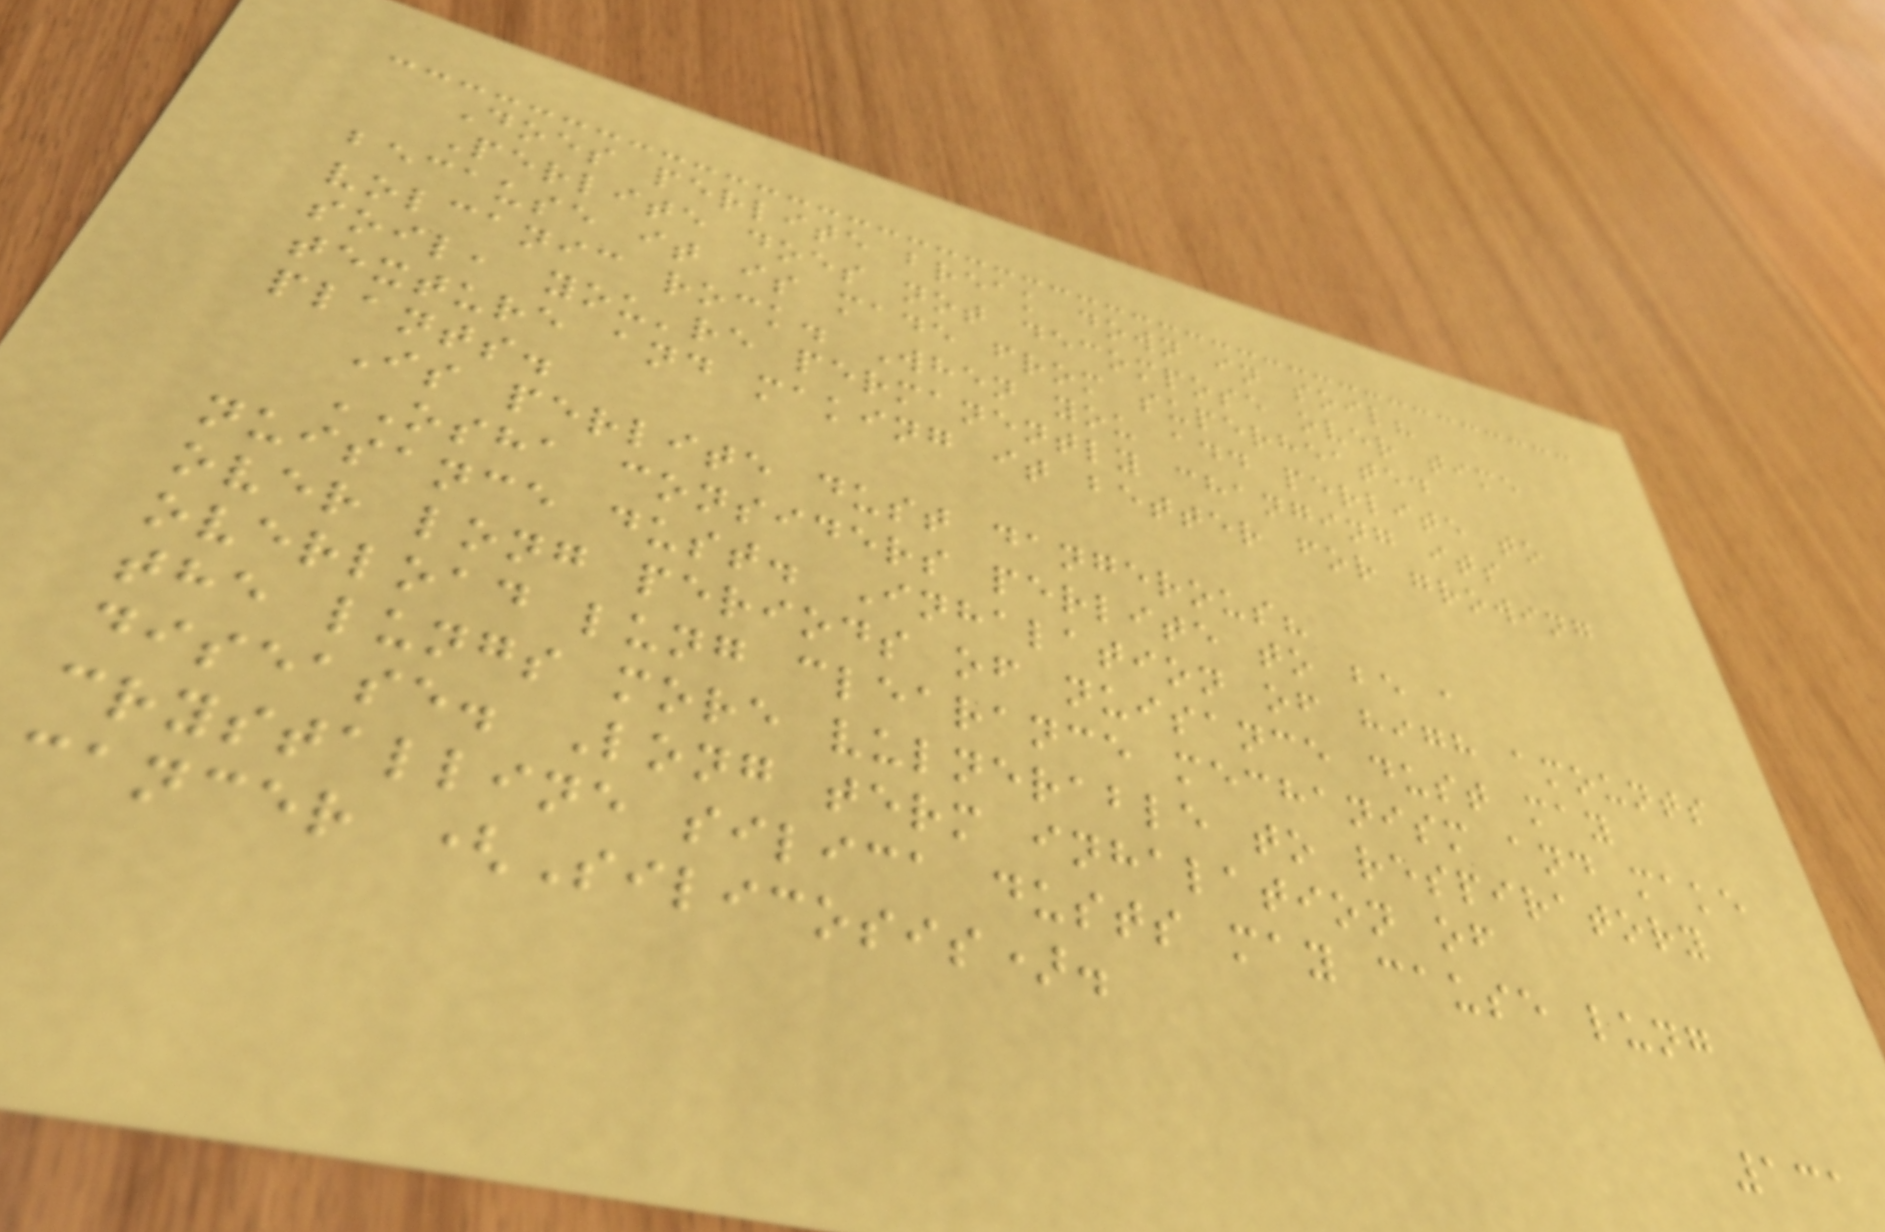Does perlite break down in soil?
Perlite does not decompose over time
because it is made from superheated
volcanic rock. When you add perlite to
soil, you're permanently changing its
texture and making it better for growing
plants.
Is perlite dust dangerous?
OSHA considers perlite to be a
nuisance dust. Inhalation of high amounts
over long periods of nuisance dust may
overload lung clearance mechanism and make
the lungs more vulnerable to respiratory
disease. Long term inhalation of
crystalline silica dusts may cause lung
cancer (Silicosis).
131
